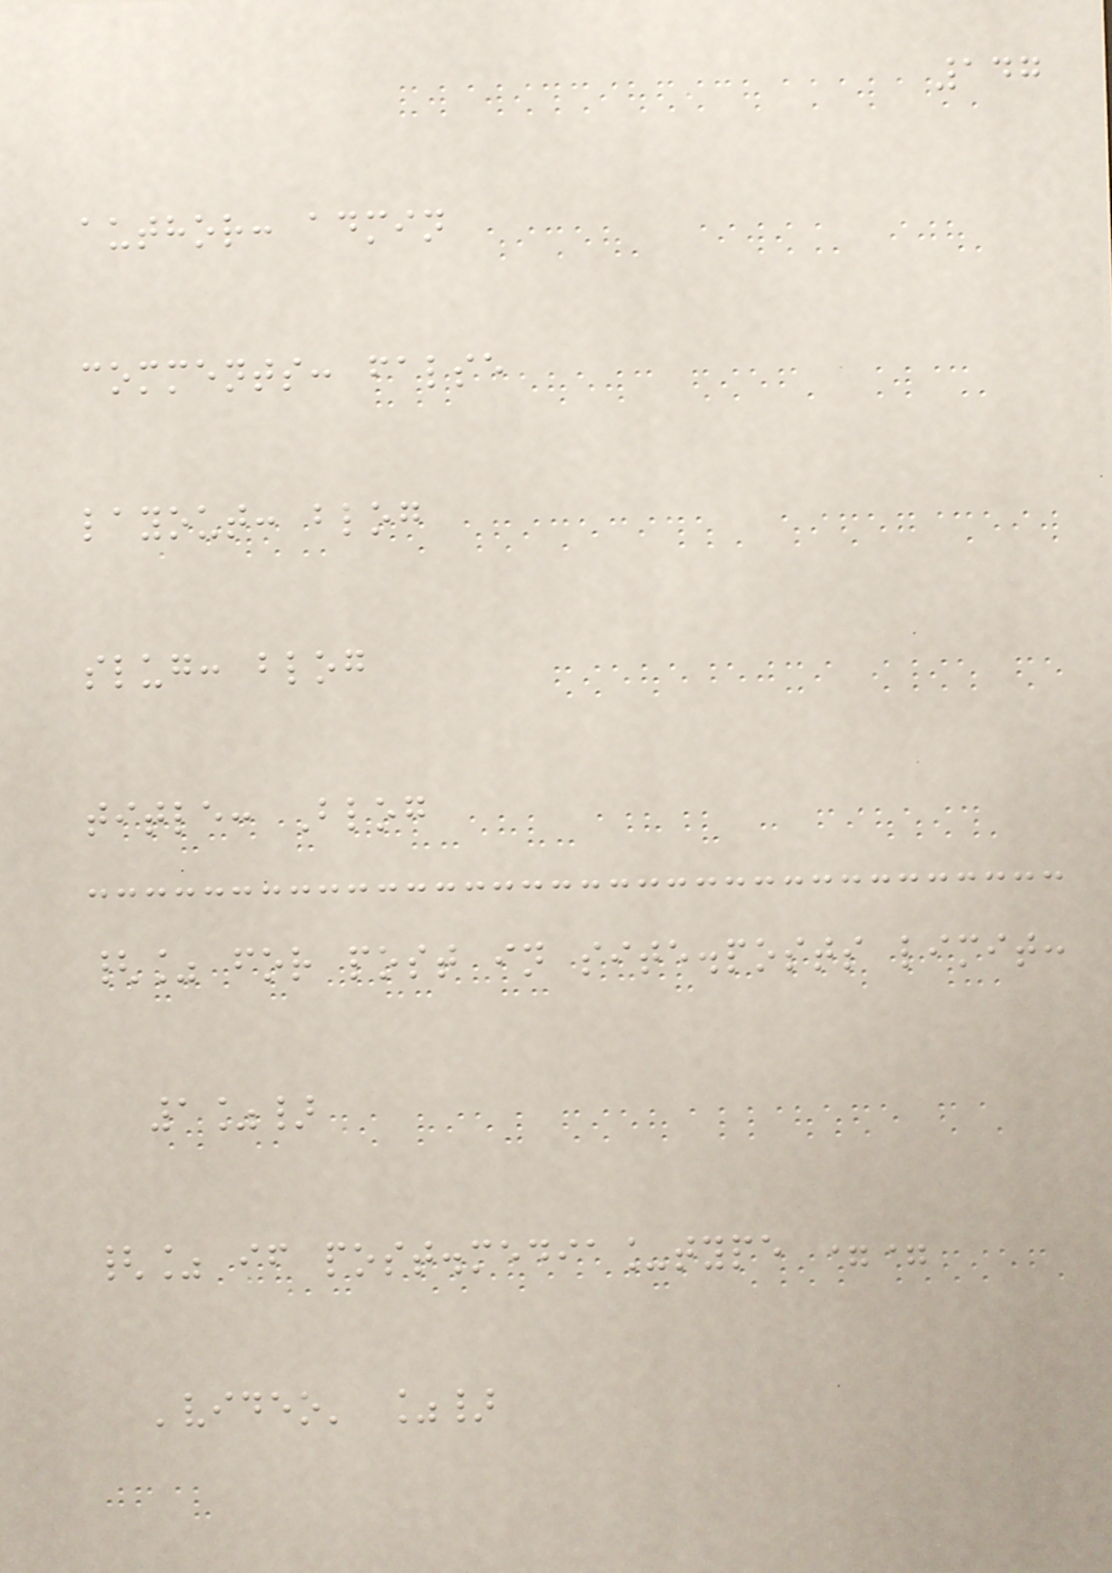147
author: admin
comments: false
layout: blog
slug: blog
title: Blog
{% for post in site.posts limit:
1%}
{% if post.media_type ==
'video' %}
